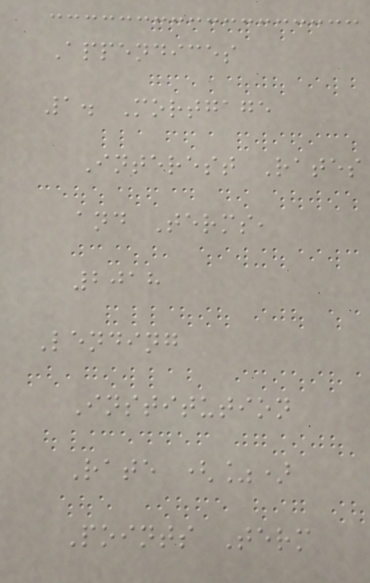Appendices
1. Mortgage
Interest Rates
and Terms,
2018
Lending
Institution
Rate (%)
Points Term
